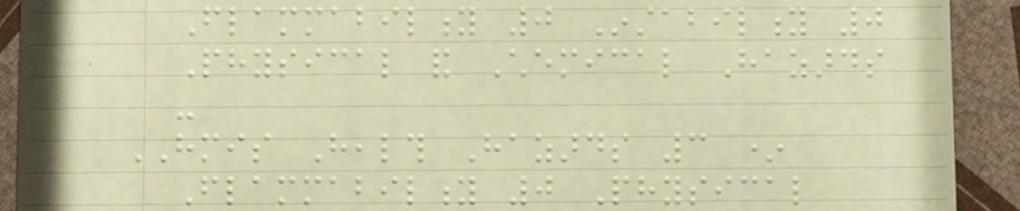Flammability 0 Instability 0
Physical and Chemical Hazards
-
HMIS Health Hazards 3 *
Flammability 0 Physical
